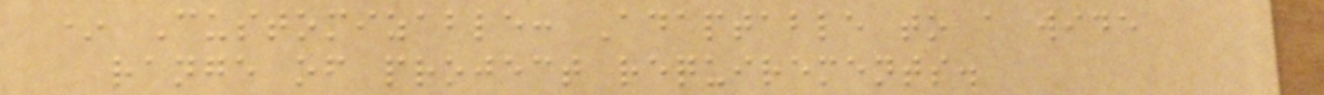* Customizable: Adaptable to a wide
range of project requirements.
